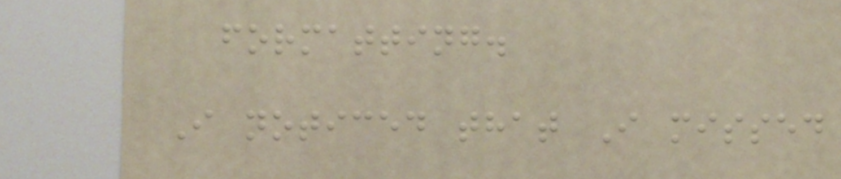formatting.
I noticed that I missed
